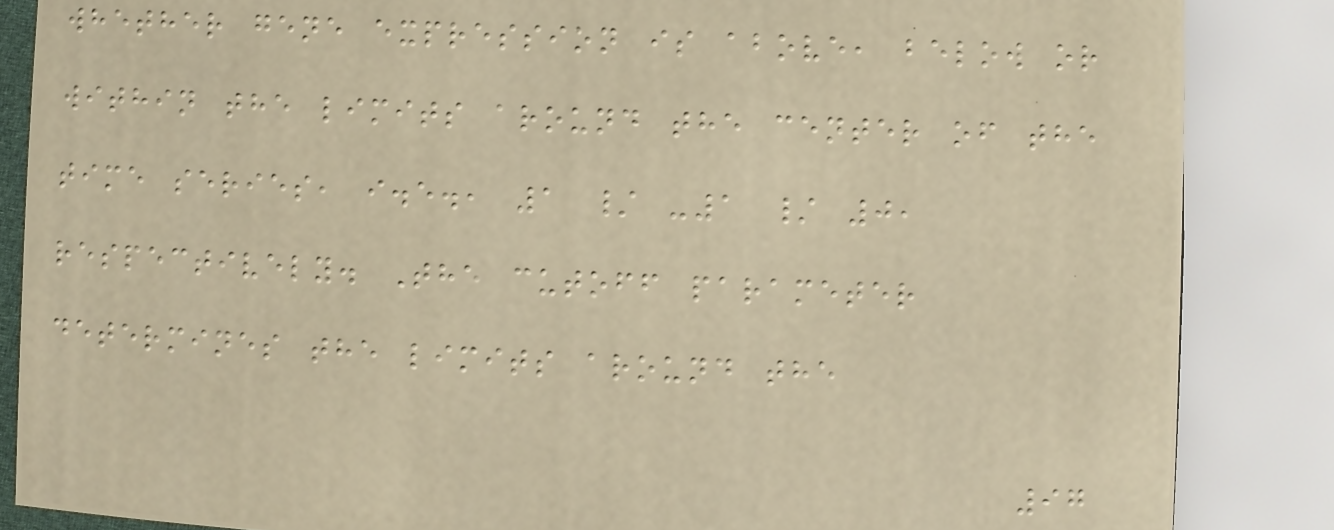whether gene expression is above, below or
within the limits around the center of the
time series, i.e., 1 / -1 / 0,
respectively. The cutoff parameter
determines the limits around the
97
